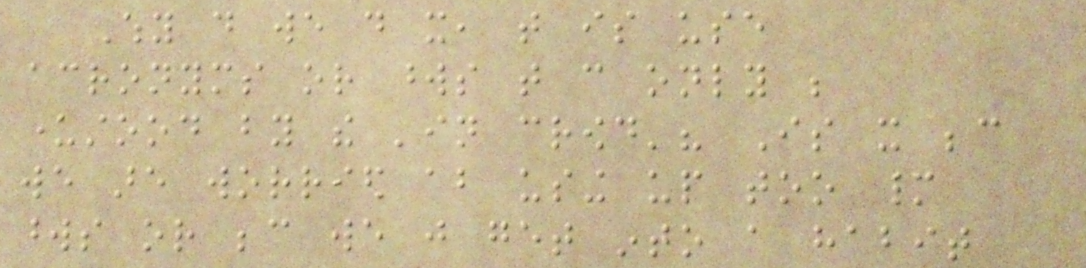Why do we do it, that is use
acronyms or words that can only be
understood by the 'in crowd'? Is it because
we are worried about using up too many
words or because we just get into a habit
